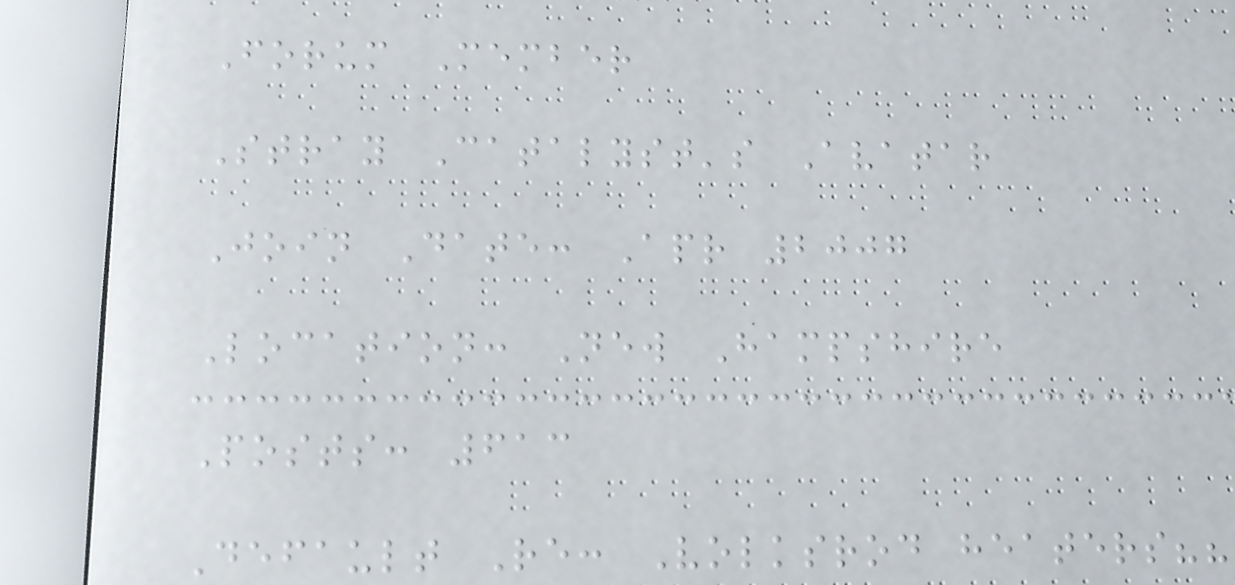Forum Member
Stray Catalyst's Avatar
Join Date: Apr 2007
Location: New Hampshire
Posts: 613
Default Re: Volksrod heaters??
